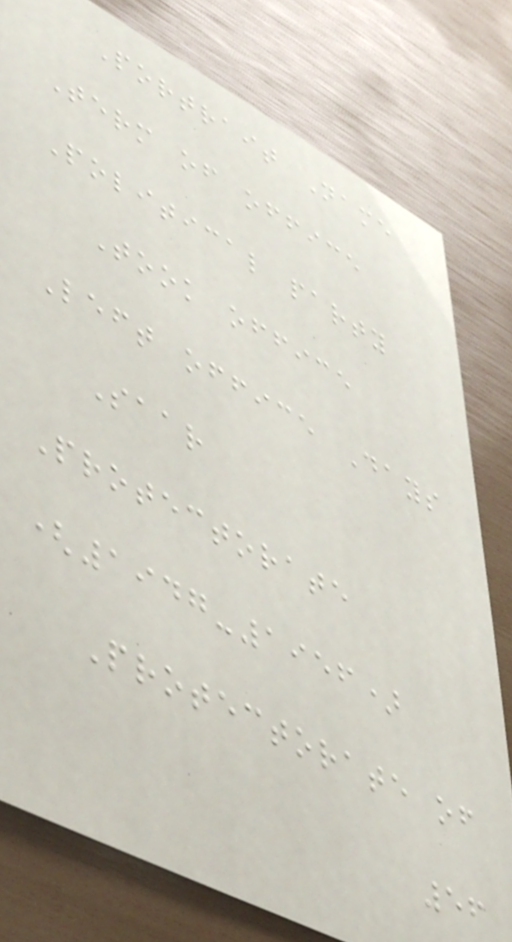Portrait Name
Term of office
Political party
Took office
Left office Days
Saar
Protectorate
(1947-1956)
Protectorate of
56
